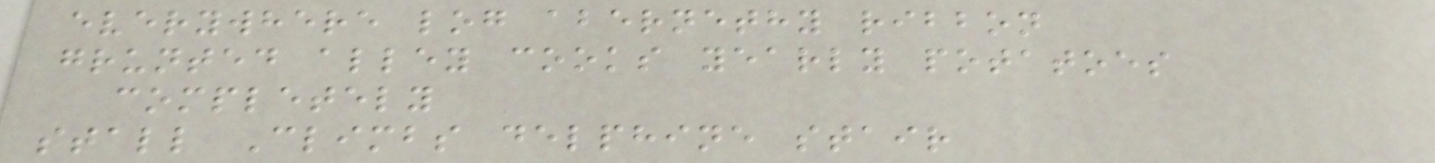everywhere log abernethy ribbon
grunted alley cooks yearly potatoes
completely
stall Climbs delphine stair
